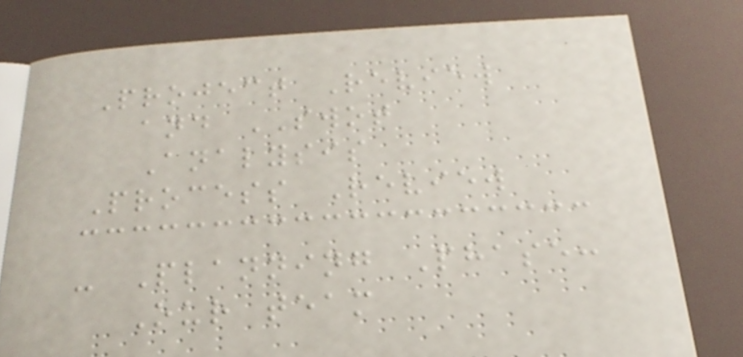Project Review
and SWOT
Analysis
Process Review
- Planning Phase:
Our team
